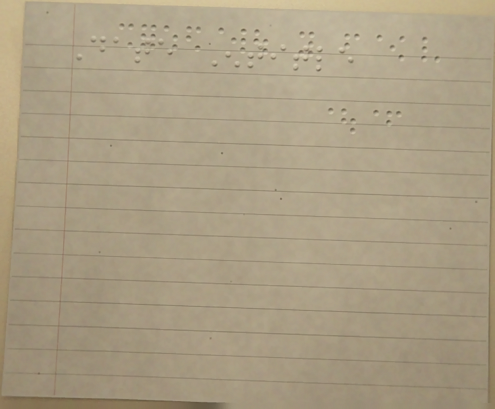Date Entitle
